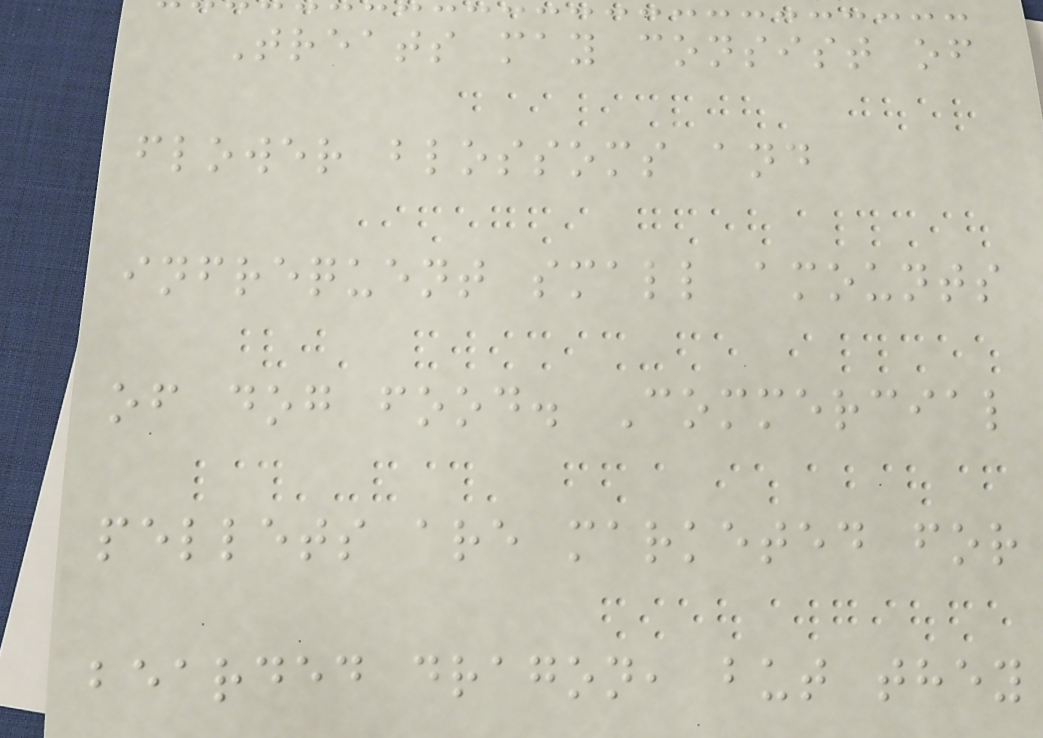Treats may consist of
flower blossoms and
infrequent small amounts
of dog food. Commercial
pellets are marketed for
bearded dragon, but they
